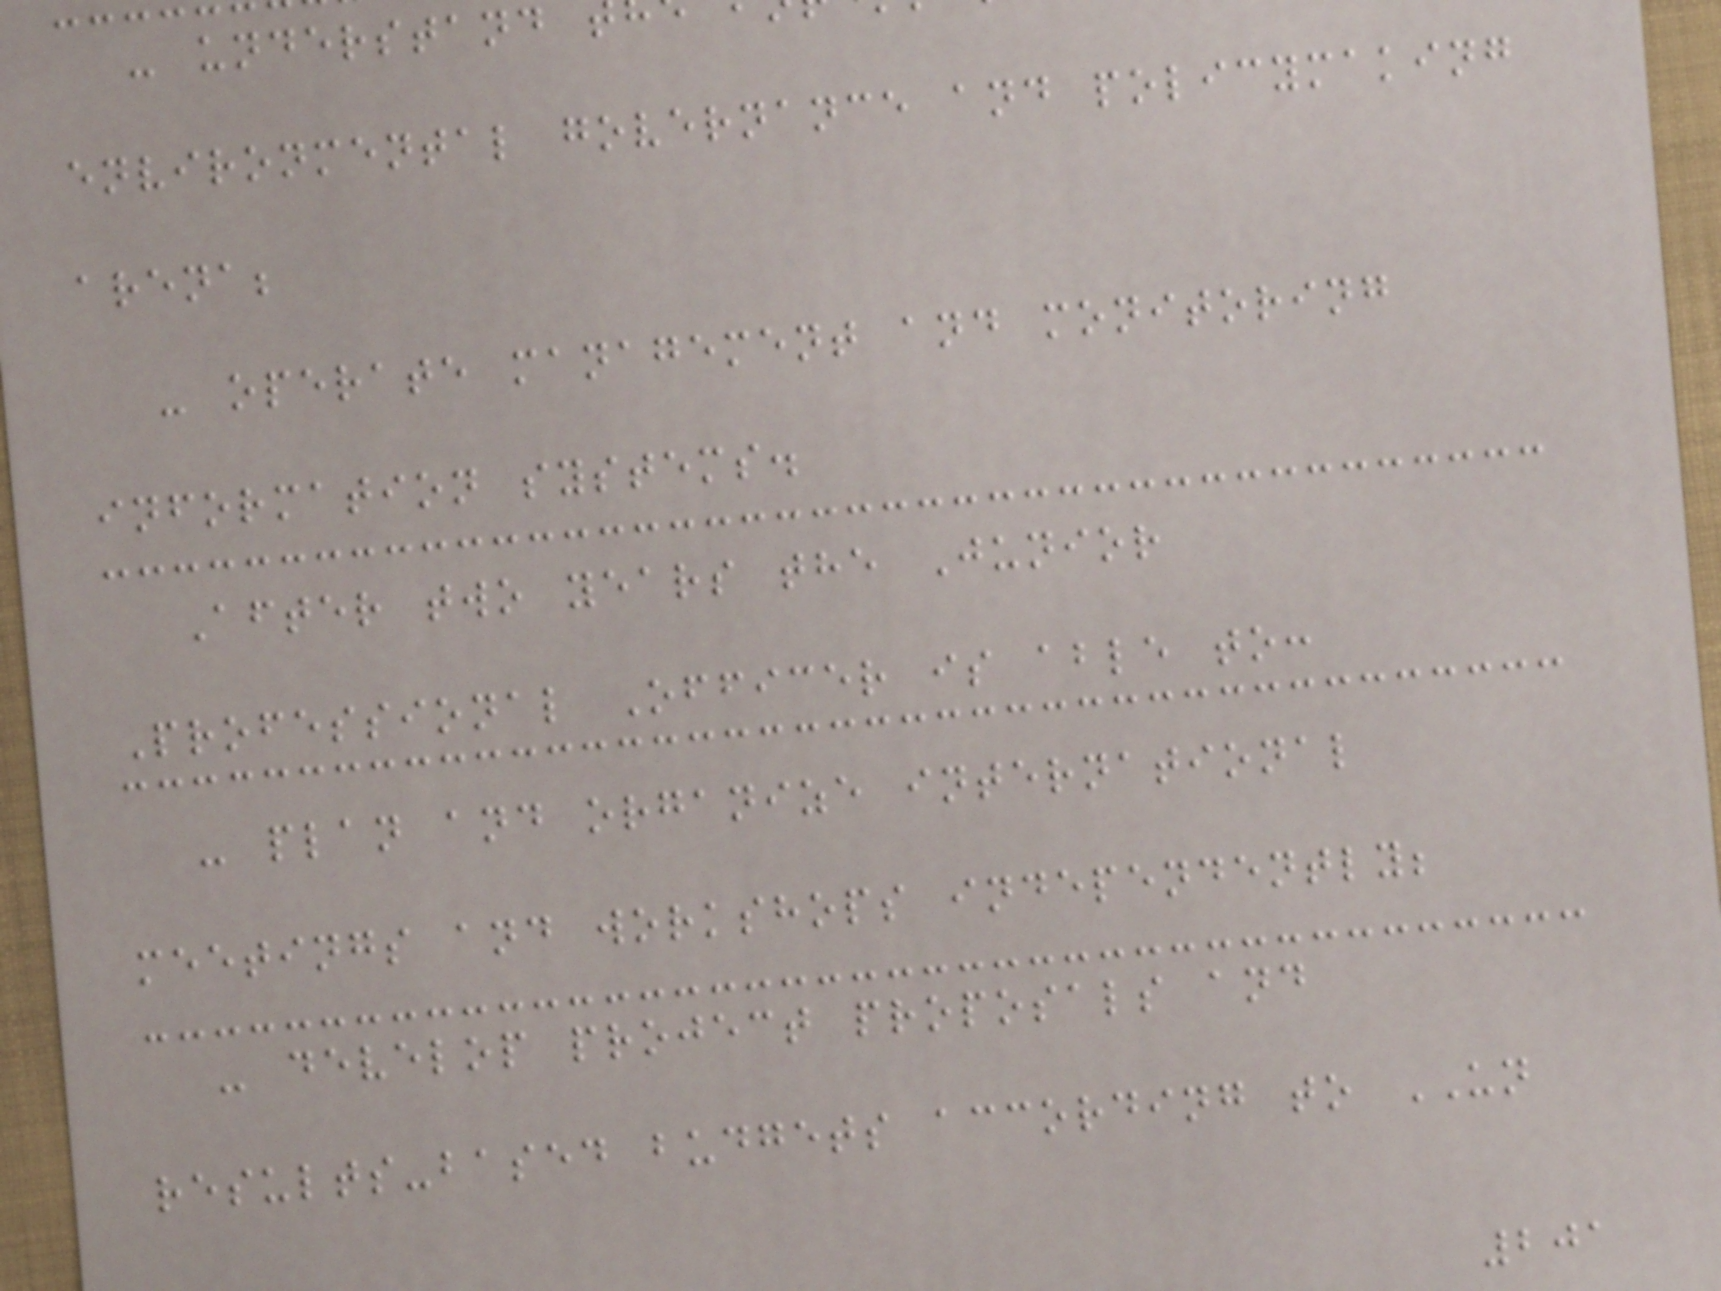- understand
environmental governance and policymaking
arena;
- operate management and monitoring
information systems.
After two years the Junior
Professional Officer is able to:
- plan and organize international
meetings and workshops independently;
- develop project proposals and
results-based budgets according to UN
201
